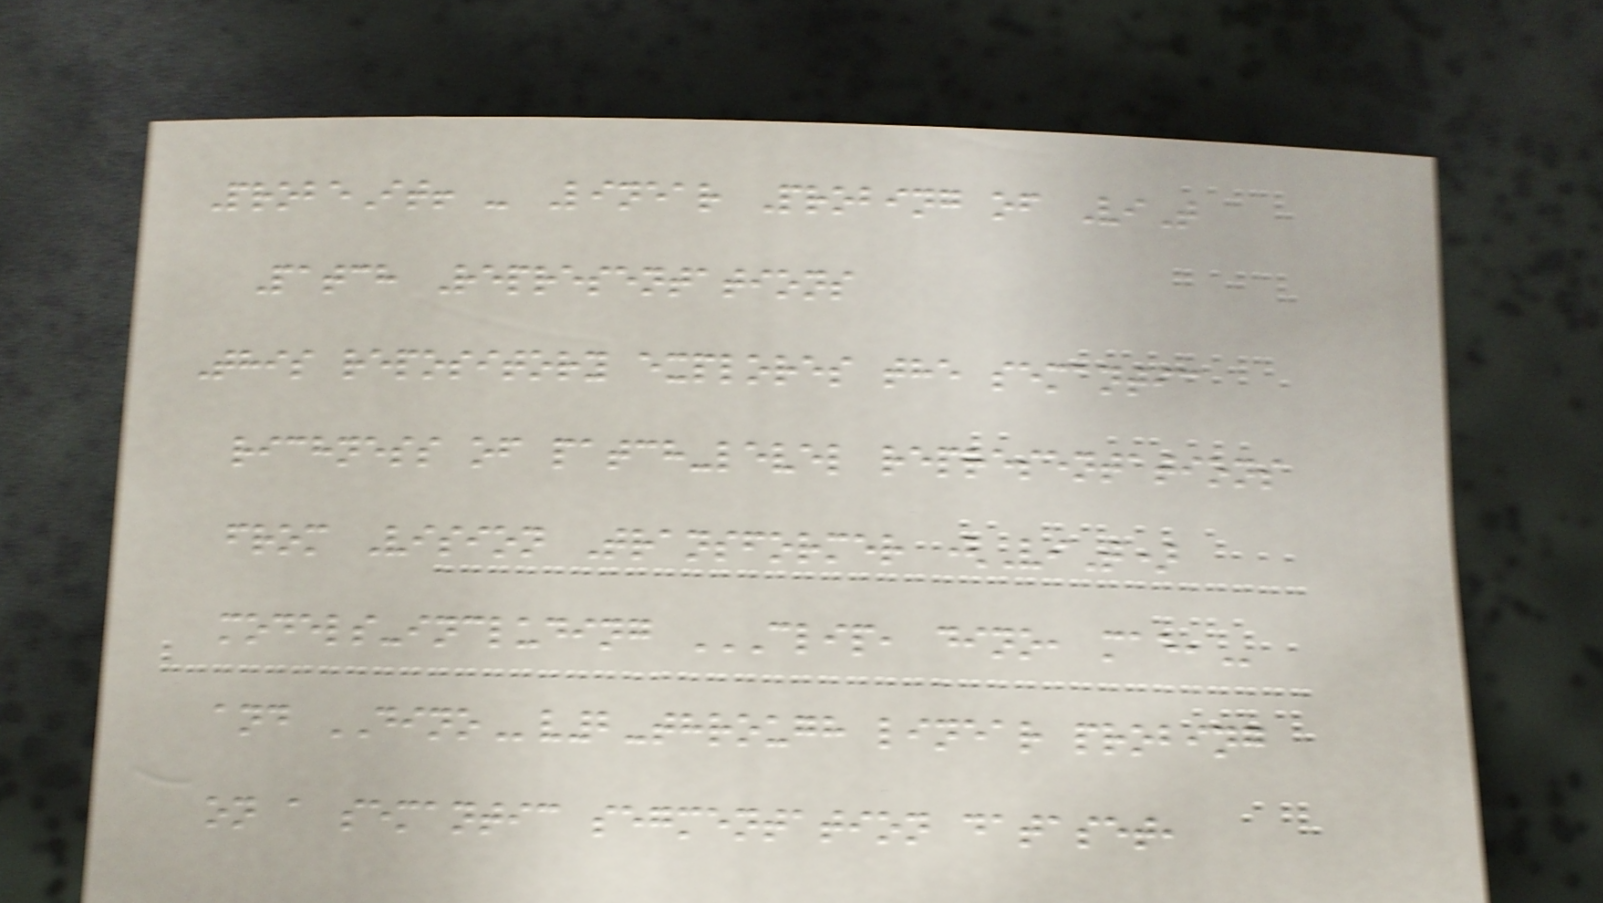ProbeIt! - Linear Probing of ViT
Patch Representations
This repository explores the semantic
richness of patch-level representations
from Vision Transformer (ViT)
models-including CLIP, DINO, MAE,
and DINOv2-through linear probing
on a semantic segmentation dataset,
